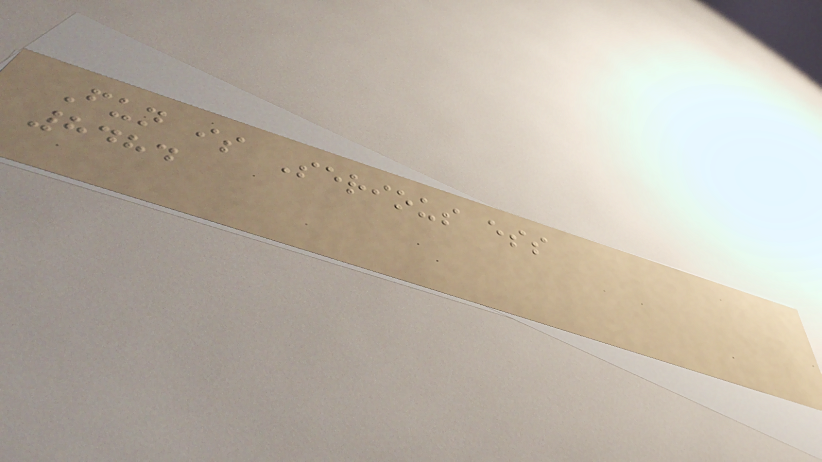Fun is Serious ess
8484
